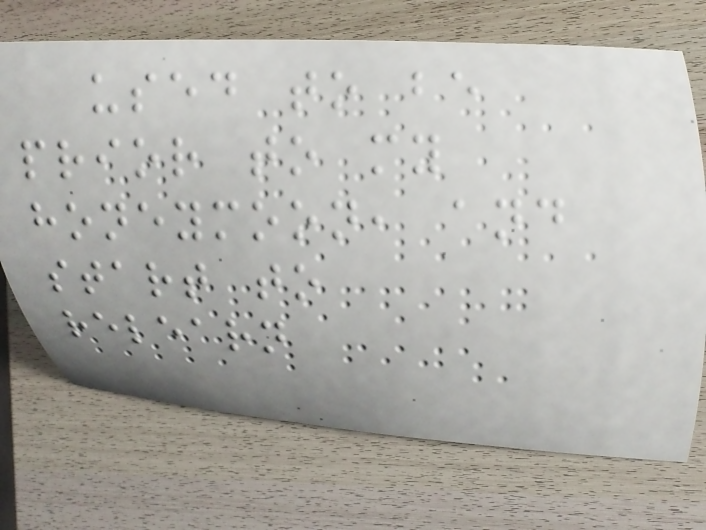used to be
prior to my
honeymoon, and
start to
relearn
